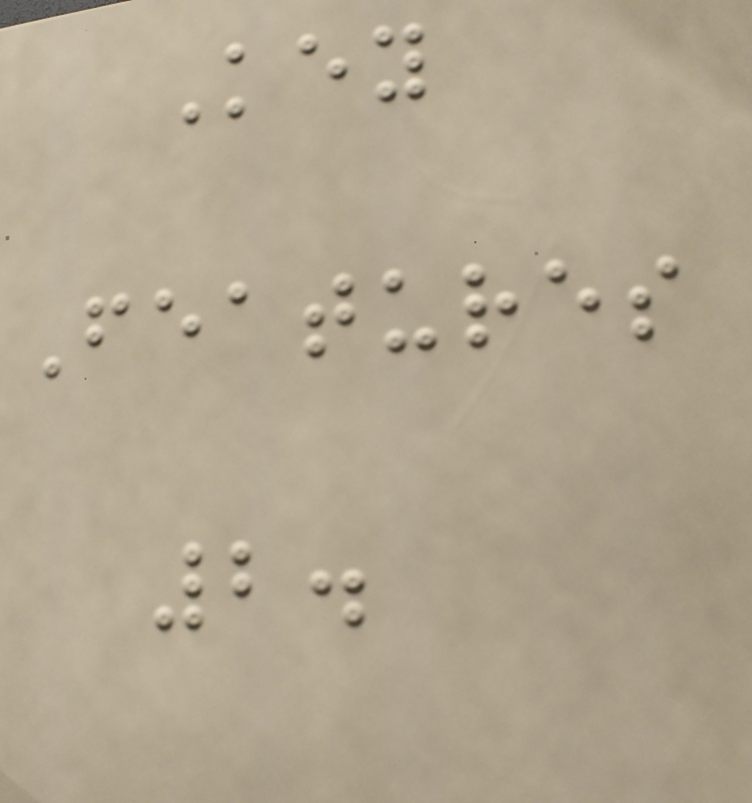Key
Features
2.
